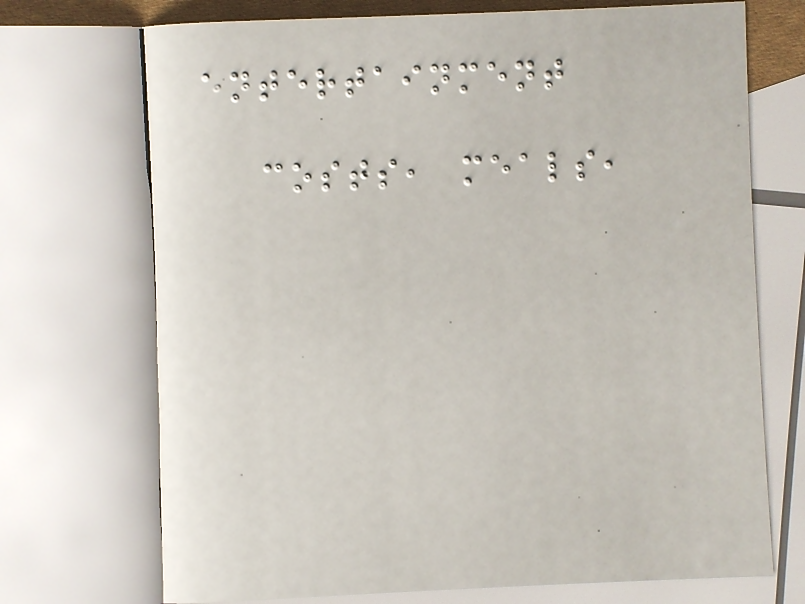entertainment
costs, meals,
